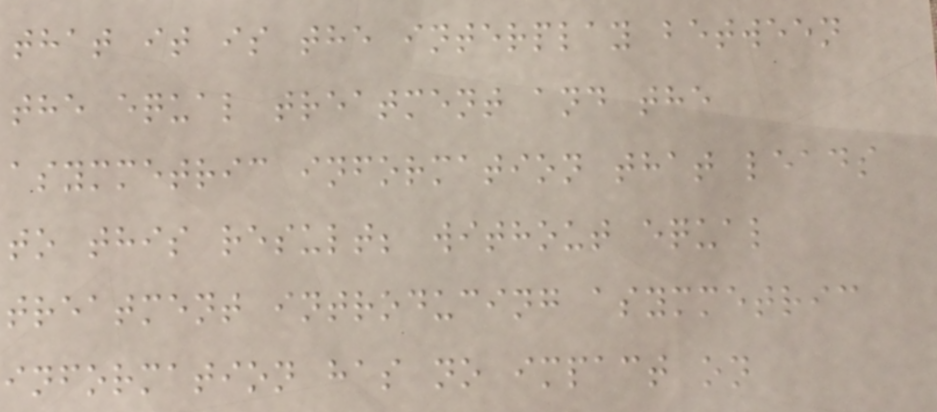that it is the interplay between
the equal treatment and the
asymmetric information that leads
to this result; without equal
treatment introducing asymmetric
information has no impact on
